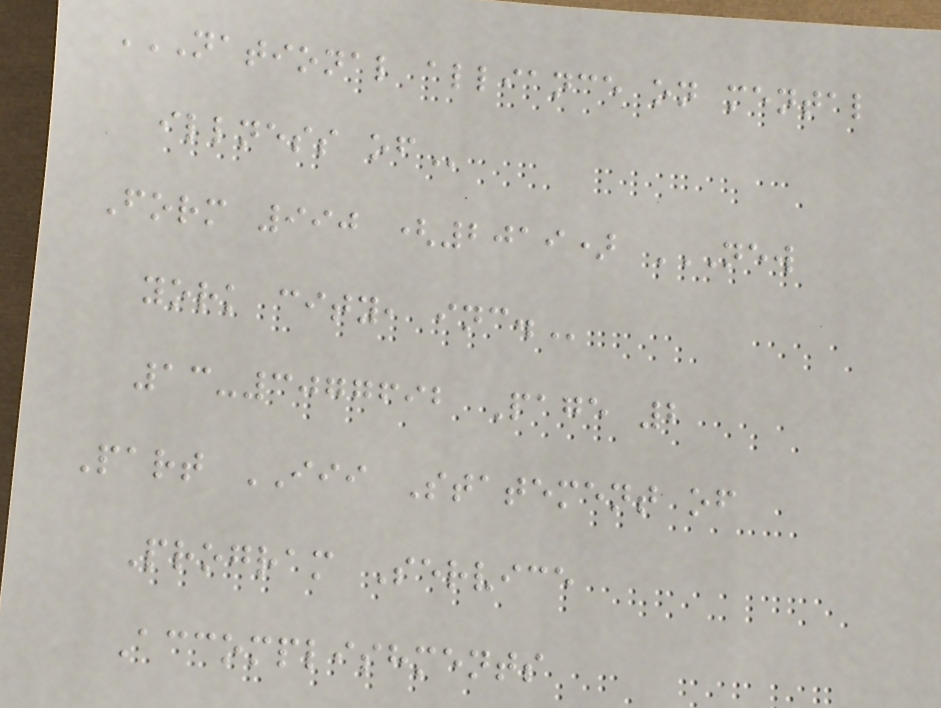NATIONAL ALLIANCE ON MENTAL
ILLNESS OF
Form 990 (2019) NEW
YORK CITY, INC.
13-3077692 Page 2
Part III Statement of
Program Service
Accomplishments
